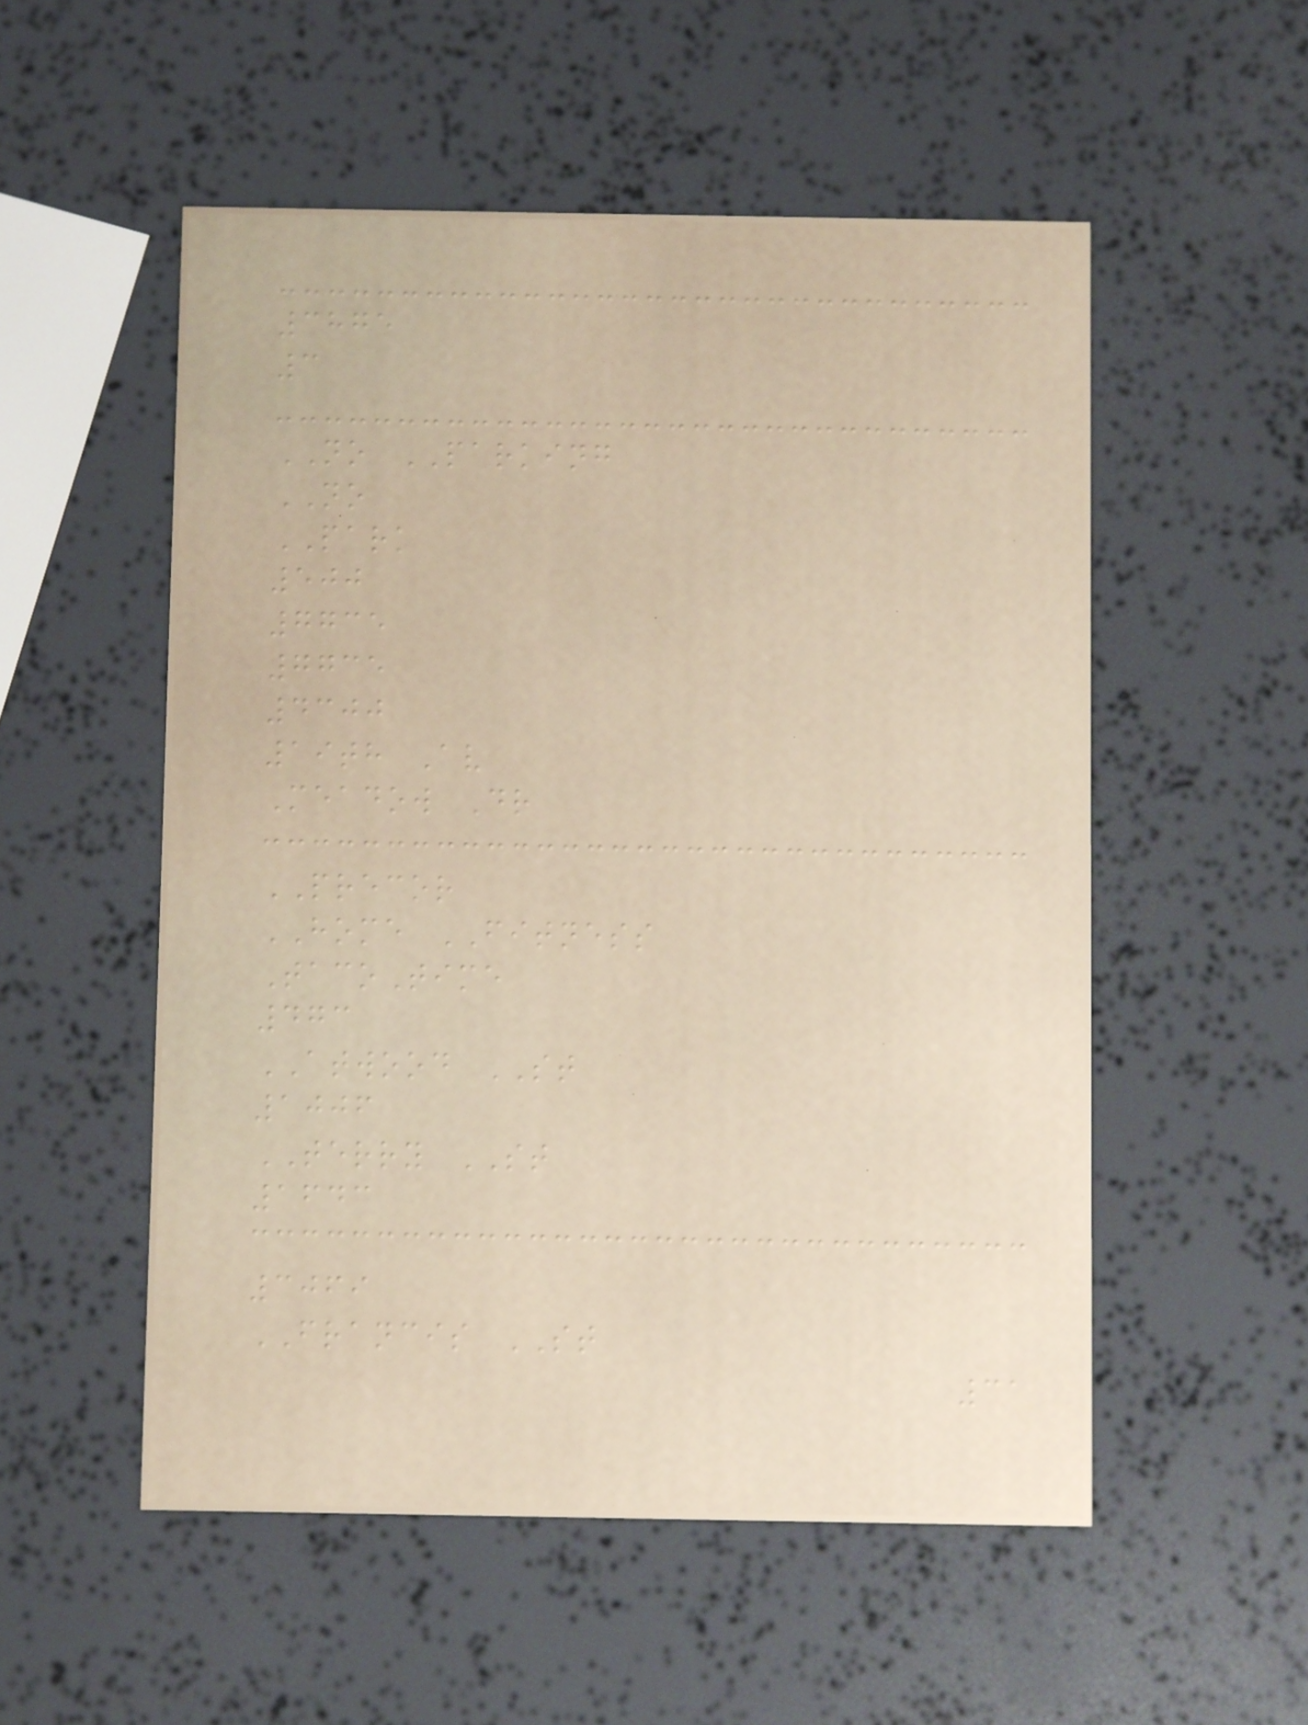3875
3
NO PARKING
NO
PARK
500
7735
7735
4300
19th Av
Meadow Dr
PRECOR
HOME FITNESS
TacoTime
473
ATWOOD ST
1006
TERRY ST
1643
3069
FRANCIS ST
31
